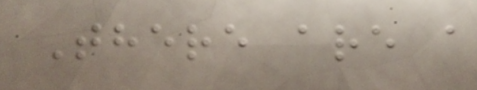There are a
